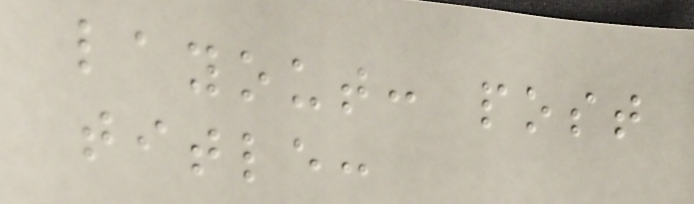layout: post
title:
